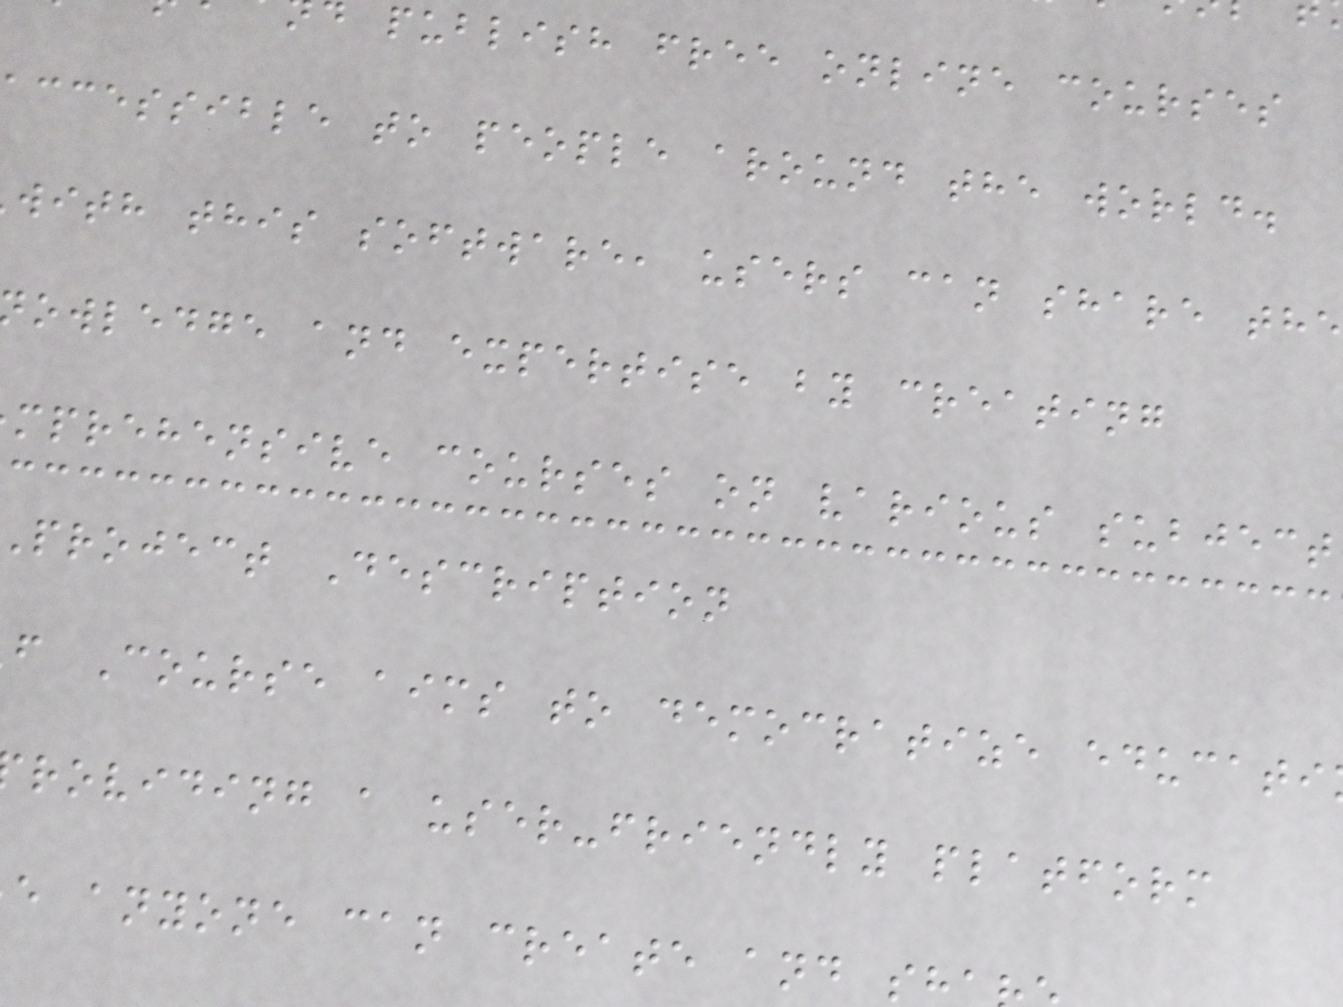publish free online courses
ccessible to people around the world.
with this software, users can share the
owledge and expertise by creating
mprehensive courses on various subject
project Description
f Course aims to democratize educati
roviding a user-friendly platform
e anyone can create and sh
